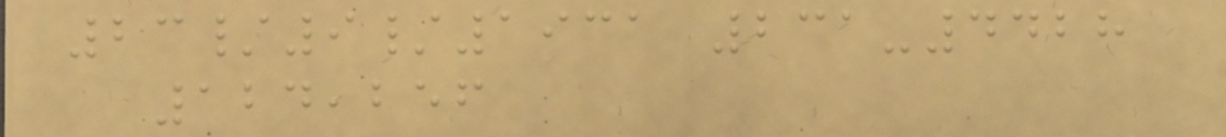23/9/1931 231-4428
124,256
